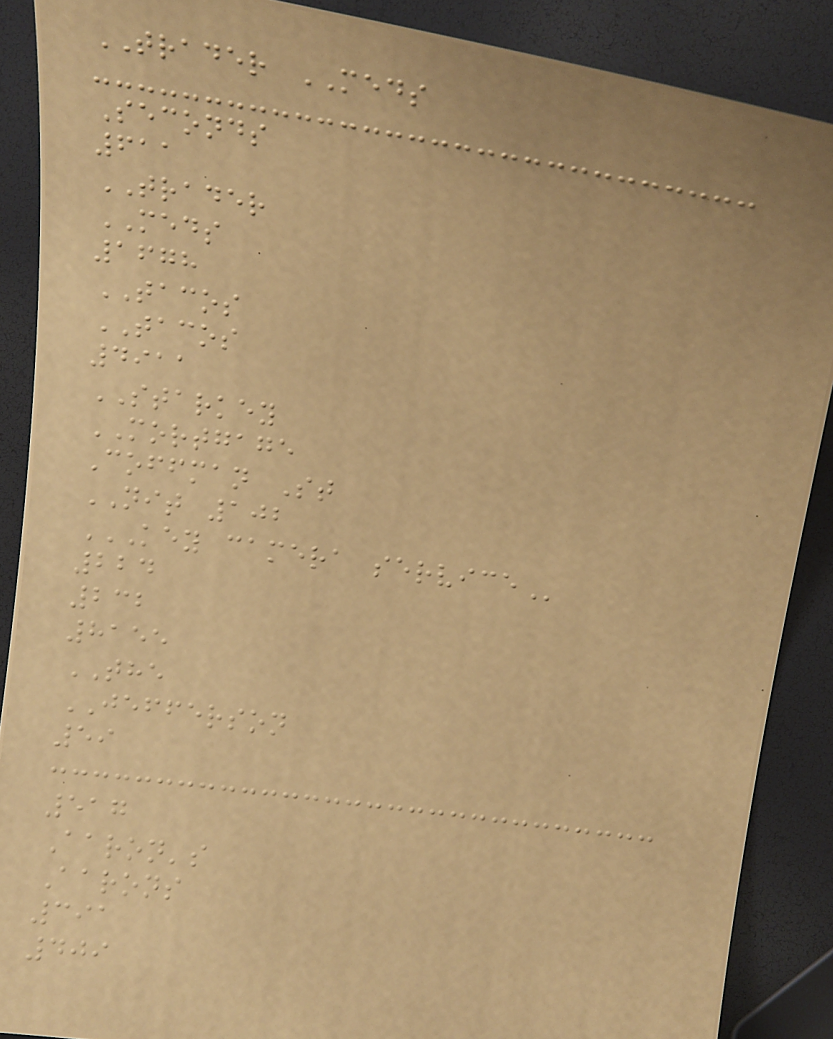TRADER MEDS
Seconds
611
TRADER
MEDS
1678
TACOS
TACOS
4911
STARKEY
MORTGAGE
Coffman St
NIT 102
KEY CAMERA SERVICE
224
232
8155
THE
JEFFERSON
59
517
Aaron's
Aarons
391
409
